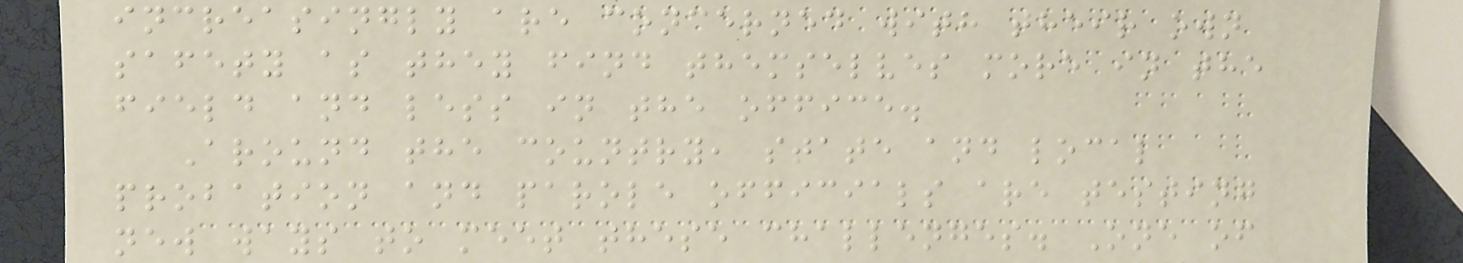increasingly are concerned with their own
safety as they find themselves more in the
field and less in the office.
Around the country, state and local
probation and parole officials are testing
new ways to meet these challenges. One of
